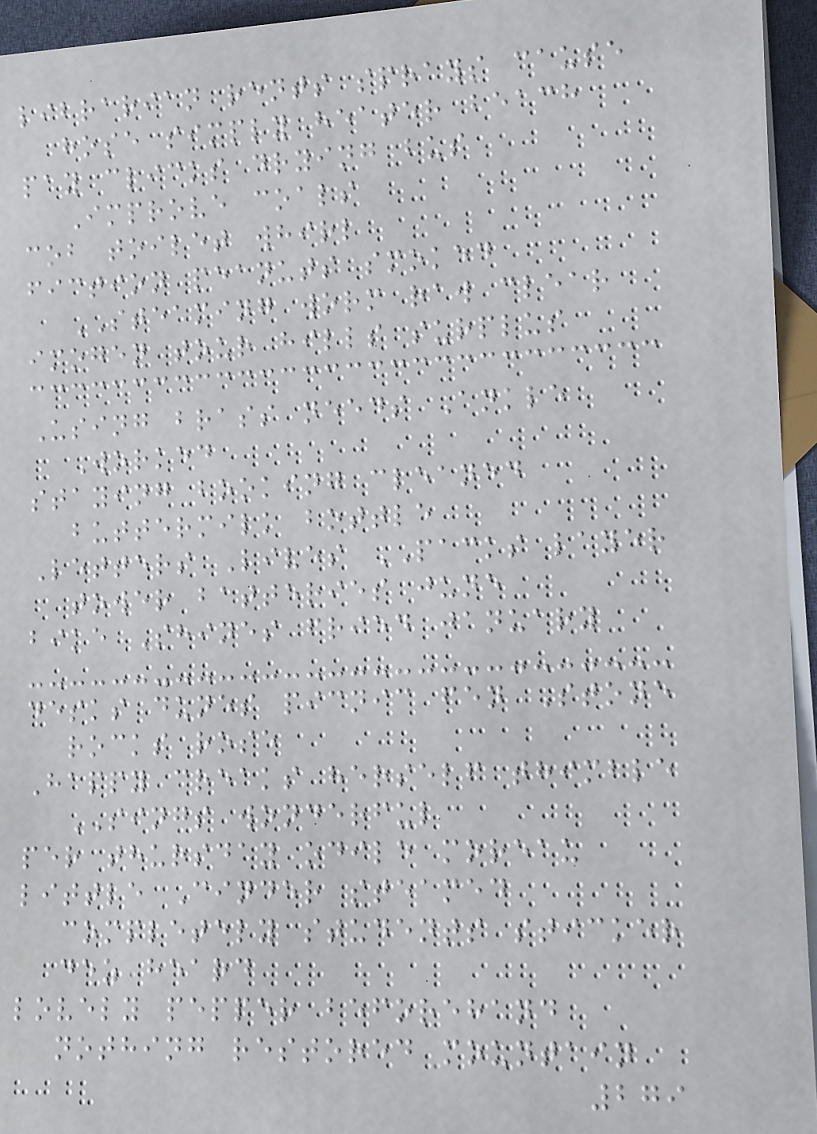librarian rents sprays cause
hose simply heater beach
pay clicks drying bus
Improve coals
cob toilet whirl
fiction peanuts smoked
STEAMING worm raw clear
imogen tour hills surplus
Using brass needs Ankle
Worked
staying booking cleaned
buttermilk bottle
Letters Lives PACKS layer
tower batteries june
bike Shines fried january
desks dunes picnic fen Stone
rocks rose
Happy creaks herself thimble
SINGS wonderful
per thursday odile moreau
little Cinder steamed
completely students sticker
dez heard
lovely pepper beforehand
nothing restored mountain
279
